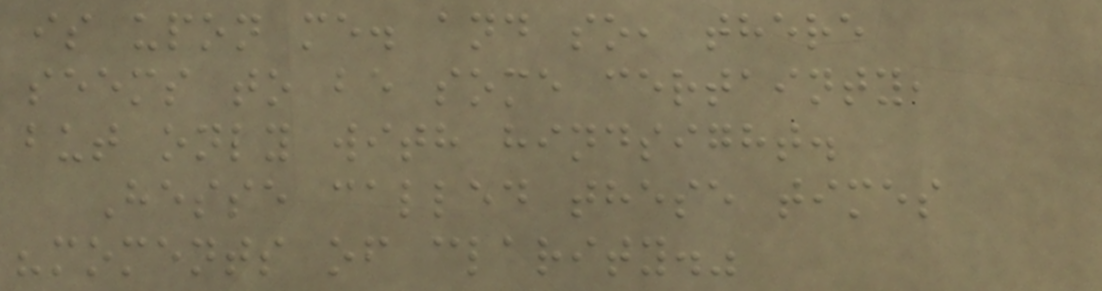is upon me. and so, there
seems to be some certainty,
but only with hindsight.
Hesse called these times
"moments of clarity."
